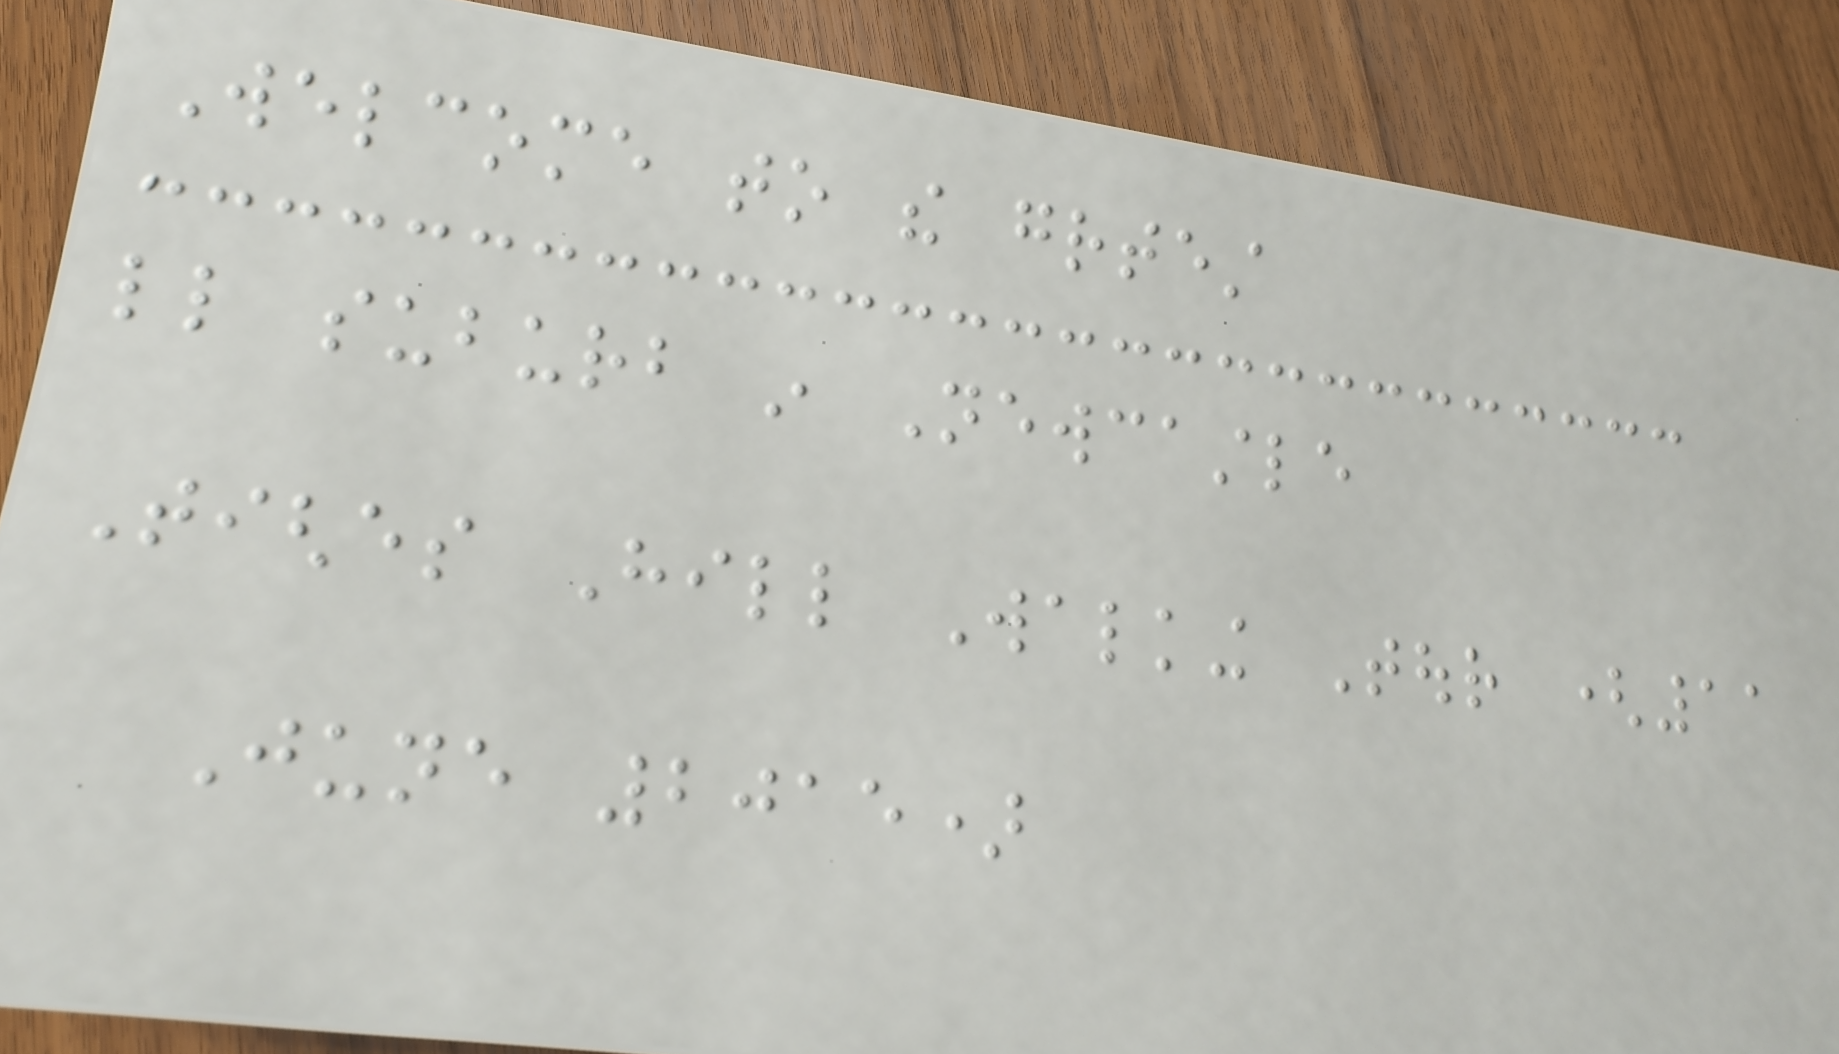Welcome to the greatest
little suburb in Newcastle
Tighes Hill Walking Tour (11
June 2015)
